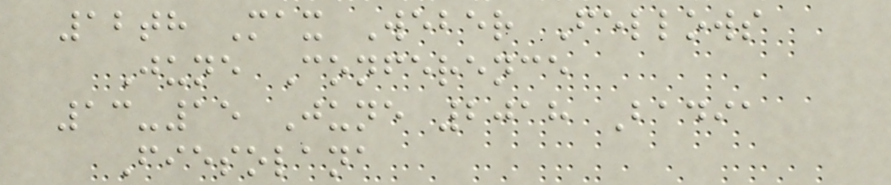12th Max Weber Fellows
June Conference
13-15 June 2018 Badia
Fiesolana
